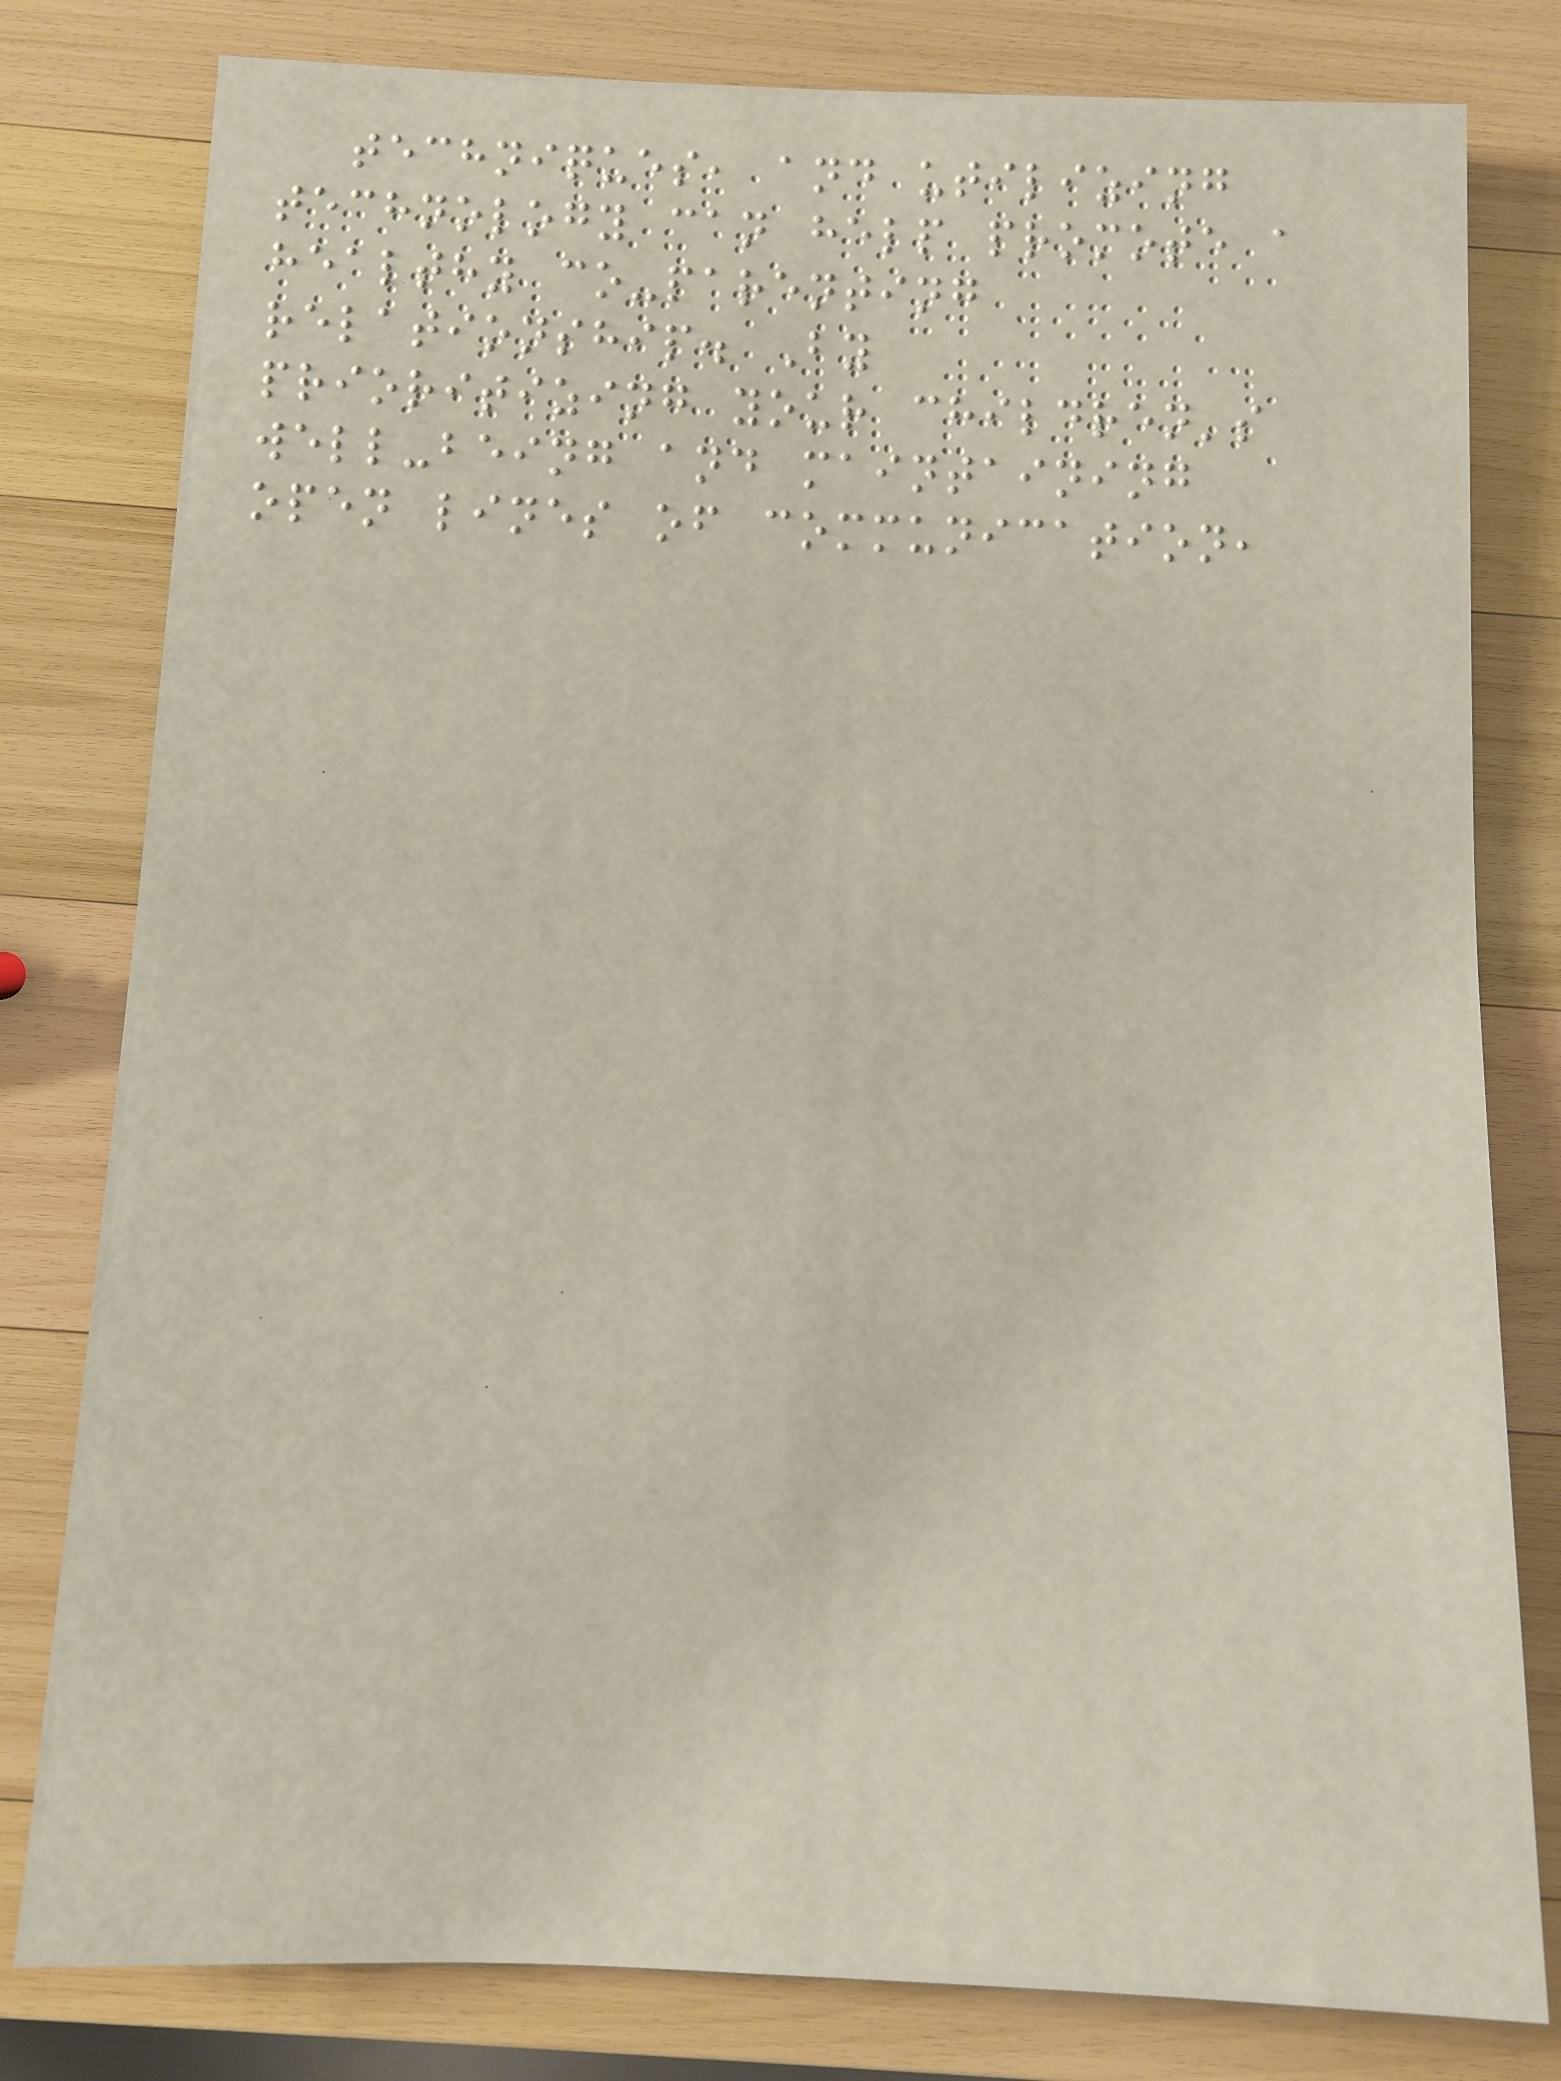techniques, and utilizing
technology can help promote a
healthy co-parenting
relationship. By
prioritizing your children's
well-being and maintaining
open lines of communication,
